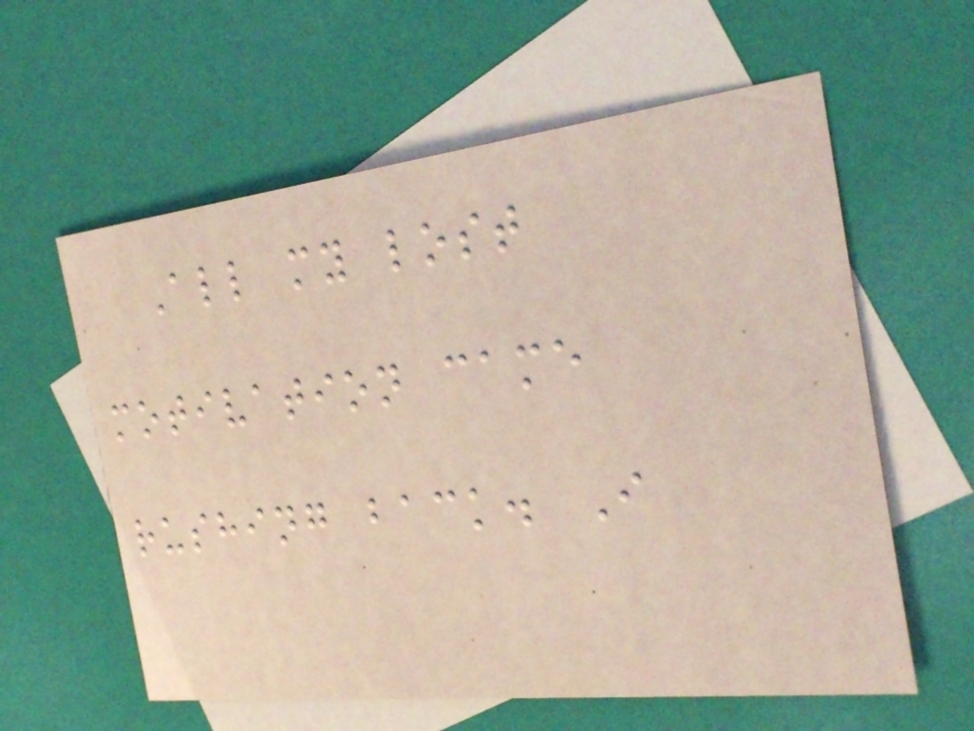All my lost
motivation came
rushing back. I
